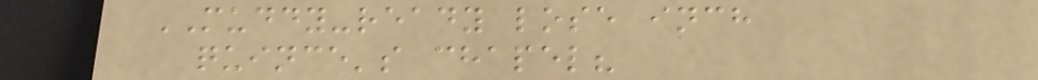MUDDY-ready lose inch
quince's chapel?
